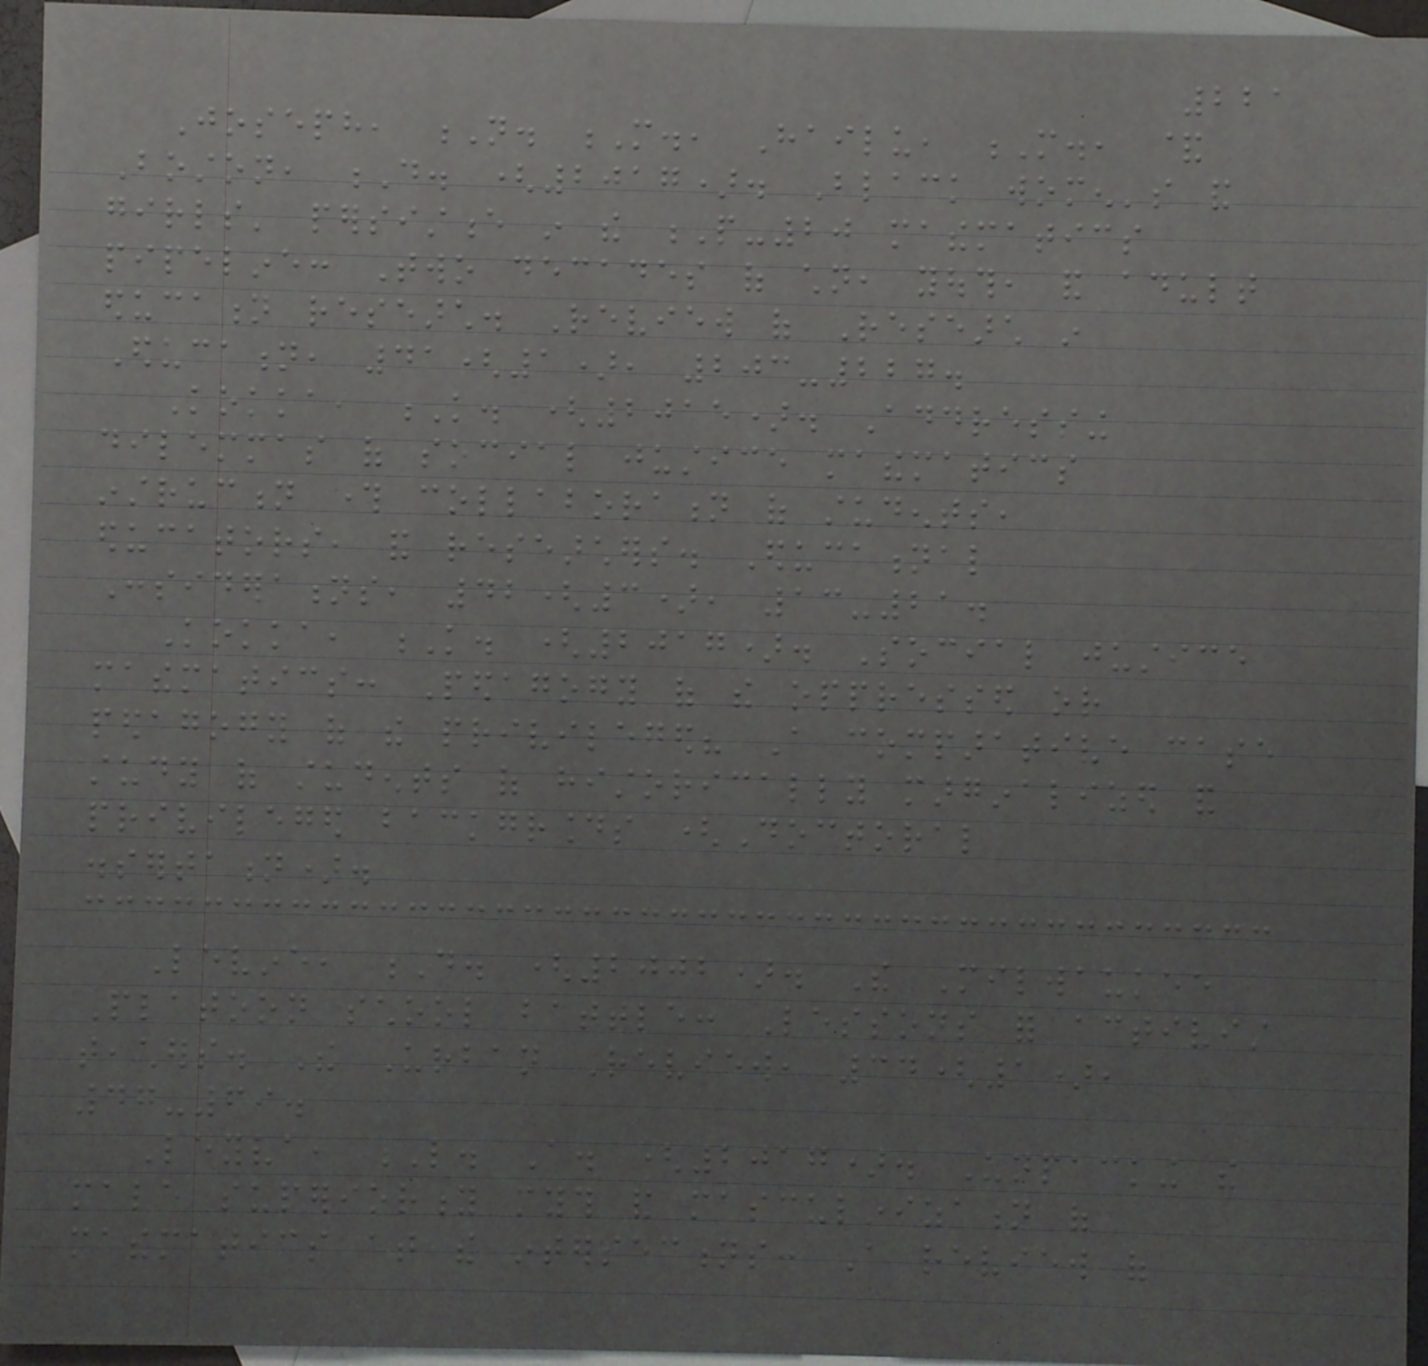221
Joseph, N. M., Hailu, M., &
Boston, D. (2017). Black women's and
girls' persistence in the P-20 mathematics
pipeline: Two decades of children, youth, and adult
education research. Review of Research in
Education, 41(1), 203-227.
Kokka, K. (2015). Addressing
dilemmas of social justice mathematics
instruction through collaboration of students,
educators, and researchers. Educational
Considerations, 42(3), 13-21.
Kokka, K. (2017). Social justice
mathematics: Pedagogy of the oppressed or
pedagogy of the privileged? A comparative case
study of students of historically marginalized and
privileged backgrounds (Doctoral
dissertation).
Levine, D. (2002). The Milwaukee
Platoon school battle: Lessons for activist
teachers. The Urban Review, 34(1),
47-69.
Leyva, L. A. (2017). Unpacking the
male superiority myth and masculinization of
mathematics at the intersections: A review of
